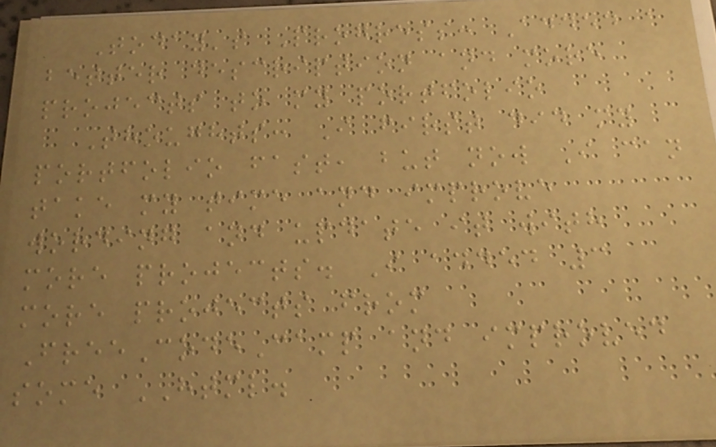Today's Progress: Added a
better description and more
projects to my portfolio
Thoughts: I first did my
portfolio fast, but now I can
take my time and improve
wording and update it with
more projects. I added 3
more projects from
FreeCodeCamp and improved
some HTML.
